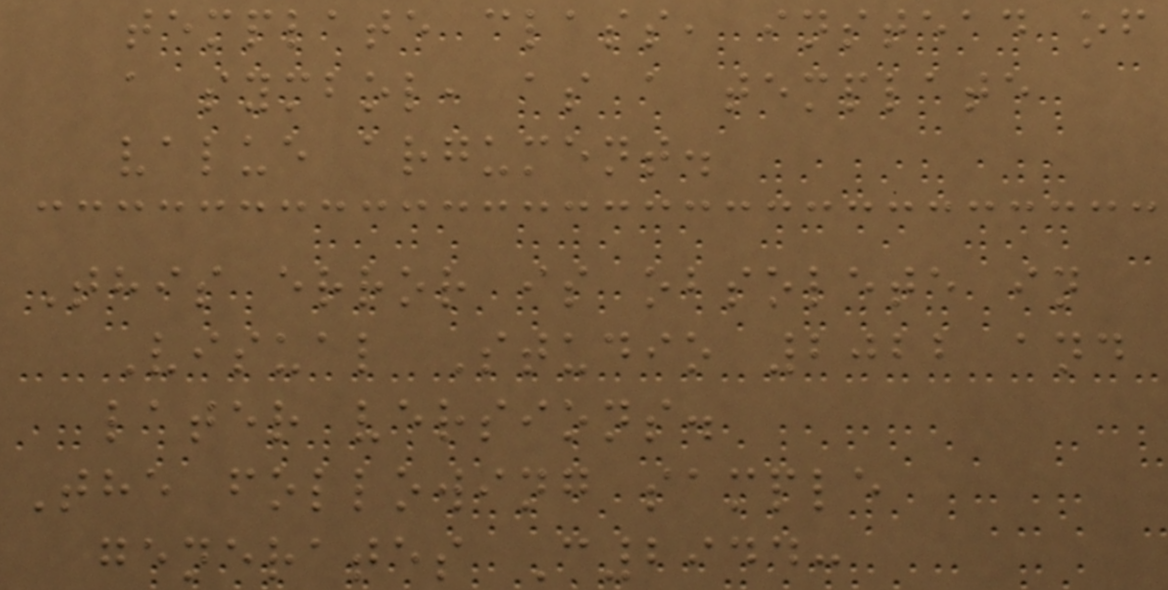template class, instead of
a symbol, as a template
value argument.
This error is obsolete in
Visual Studio 2022 and
later versions.
The following sample
generates C2944:
